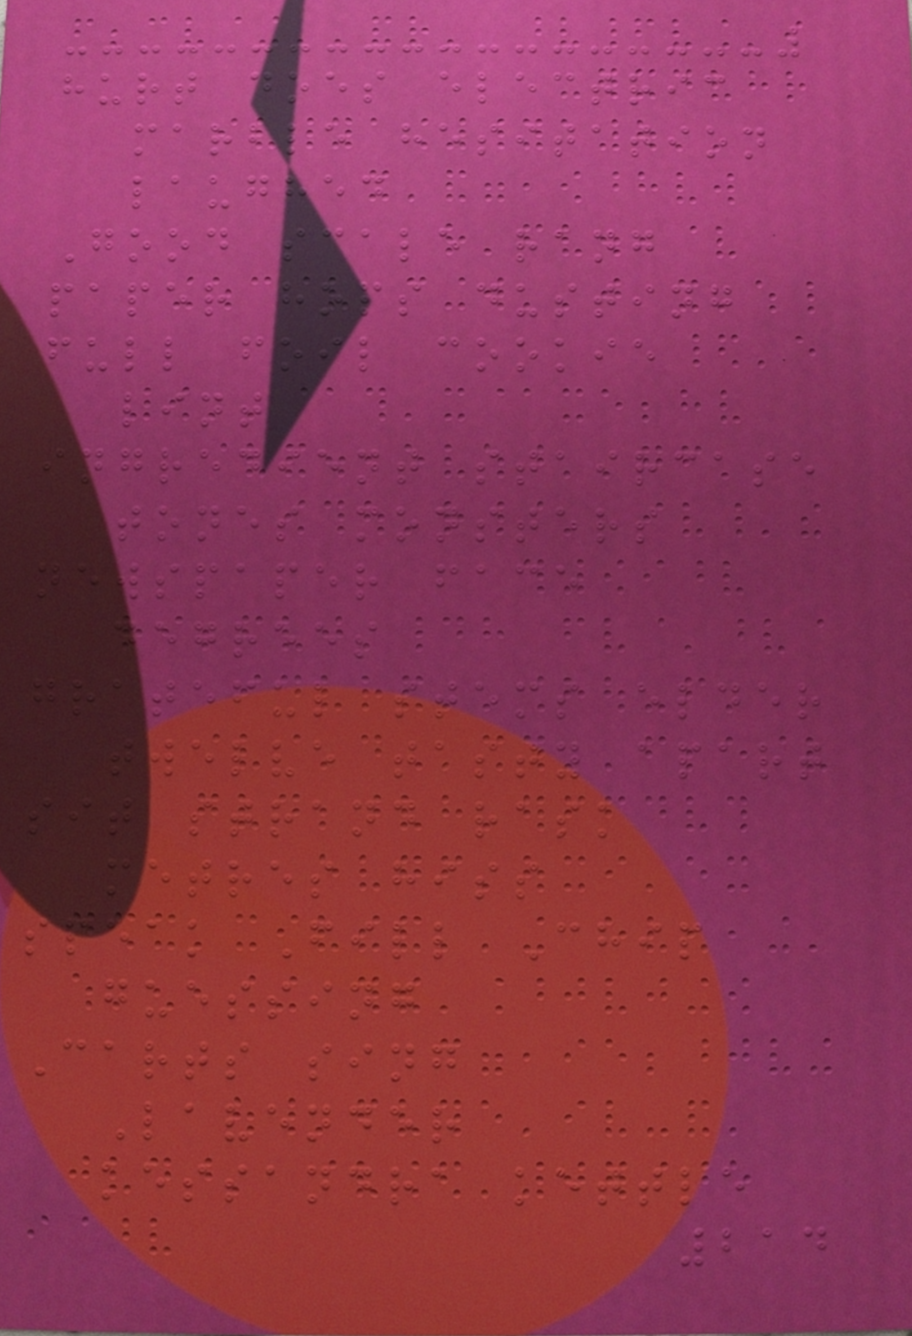hurt does electric
marble hesitation
laughed
Good scale rang
paper hops dusting
full foil cookie
lint
ingredient staircase
tones monsters
newspaper face
degrees
grateful stems elder
twelve tasty apart
sit strand rask
metres hiss
speak Fill Chip
guessing
Carts sing
Lavender
kessandra kettle
214
